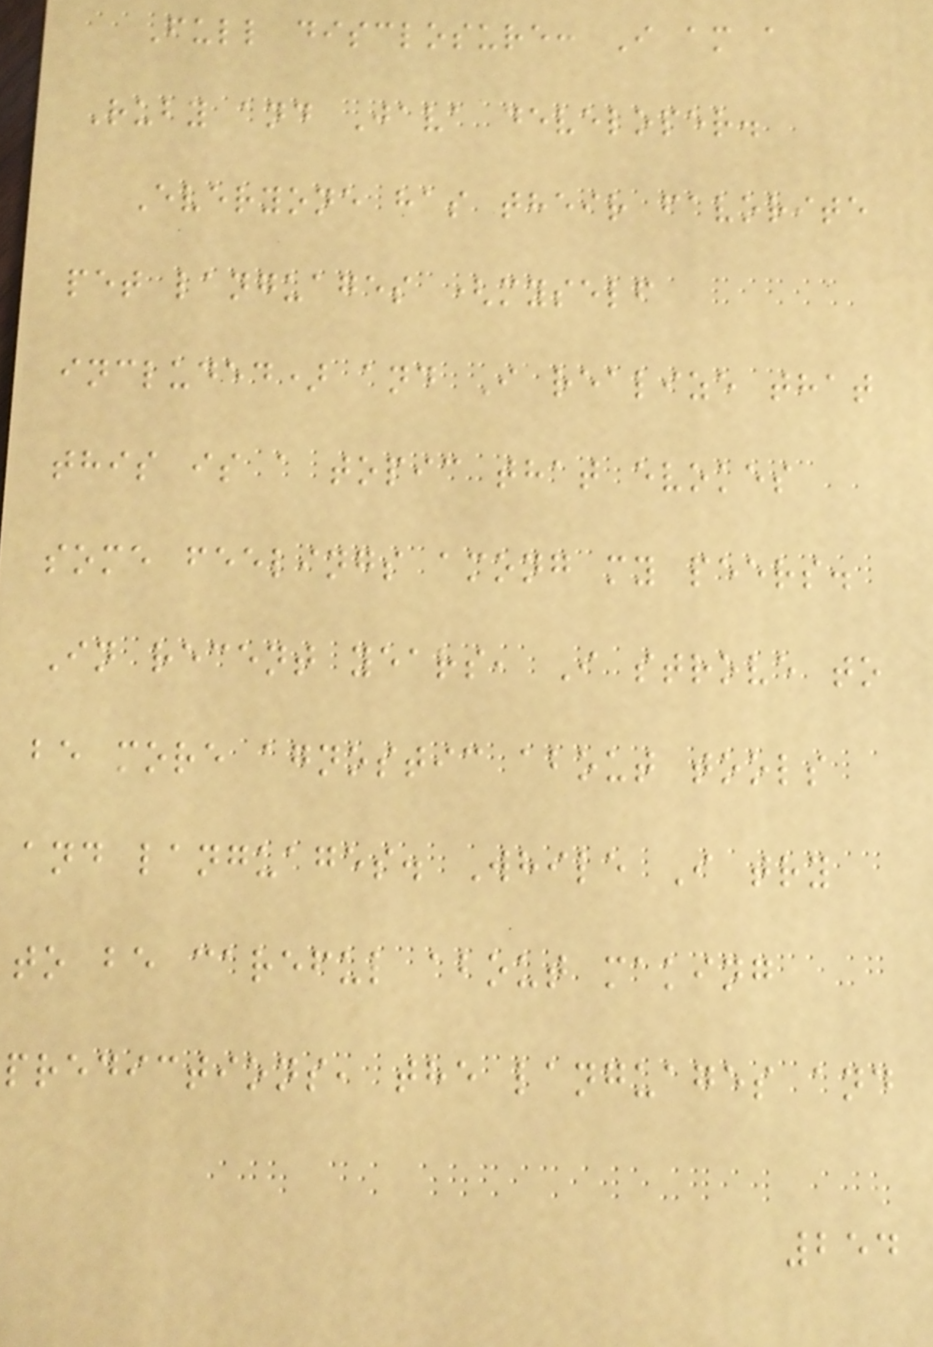Full disclosure: I am a
Ruby and Java developer.
Everyone has their favorite
pet languages (myself
included) and I realize that
this is a topic that evokes
some feelings among my peers.
In recent years, I strove to
be more agnostic about tools
and languages. While I try
to be careful about making
predictions, the languages and
254
